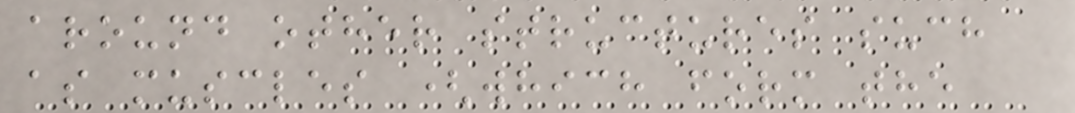around other structures such
as muscles (which form the
